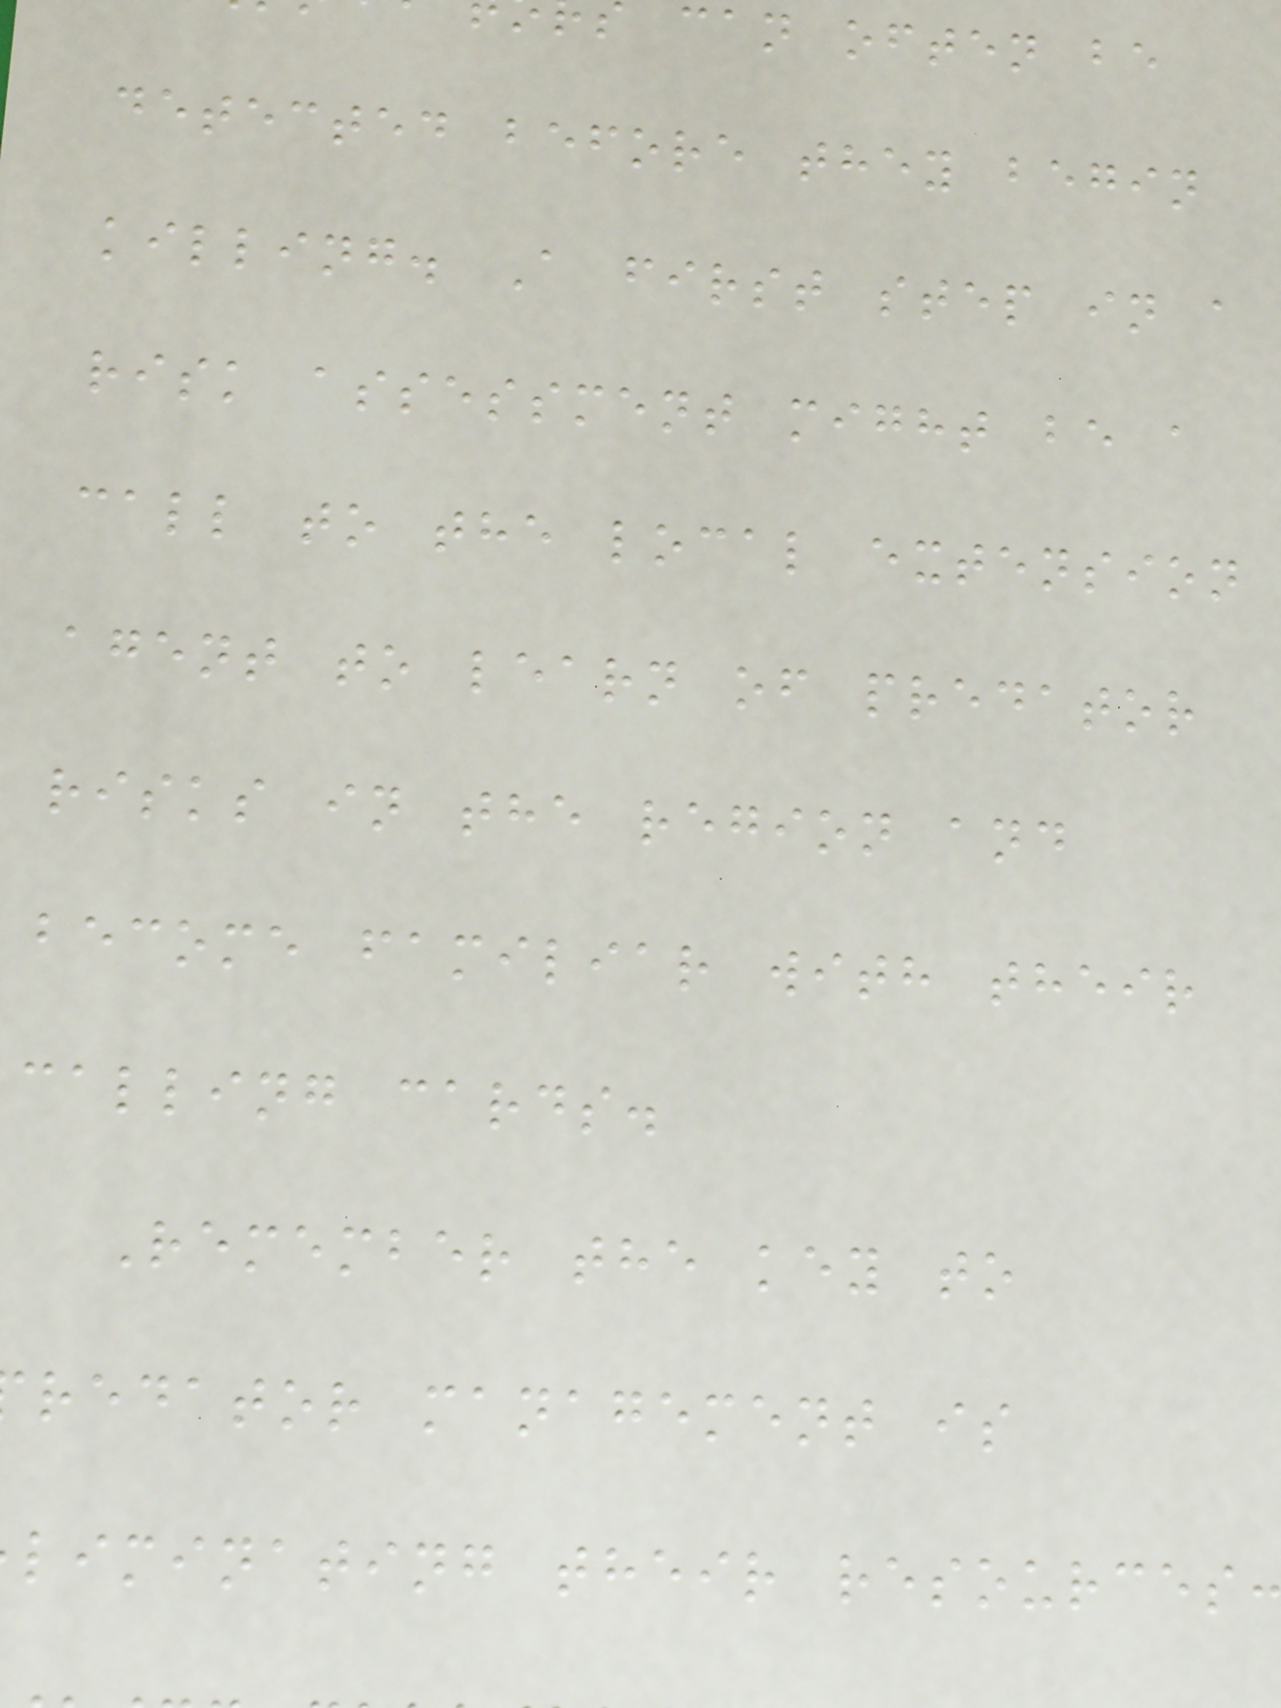can often be
detected before they begin
killing. A first step in a
risk assessment might be a
call to the local extension
agent to learn of predator
risks in the region and
become familiar with their
calling cards.
Remember the key to
redator management is
liminating their resources
